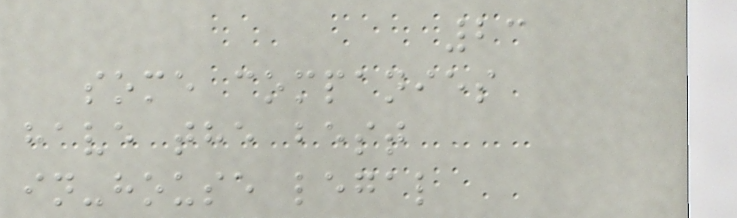23
some companies
have the best
in-house legal
